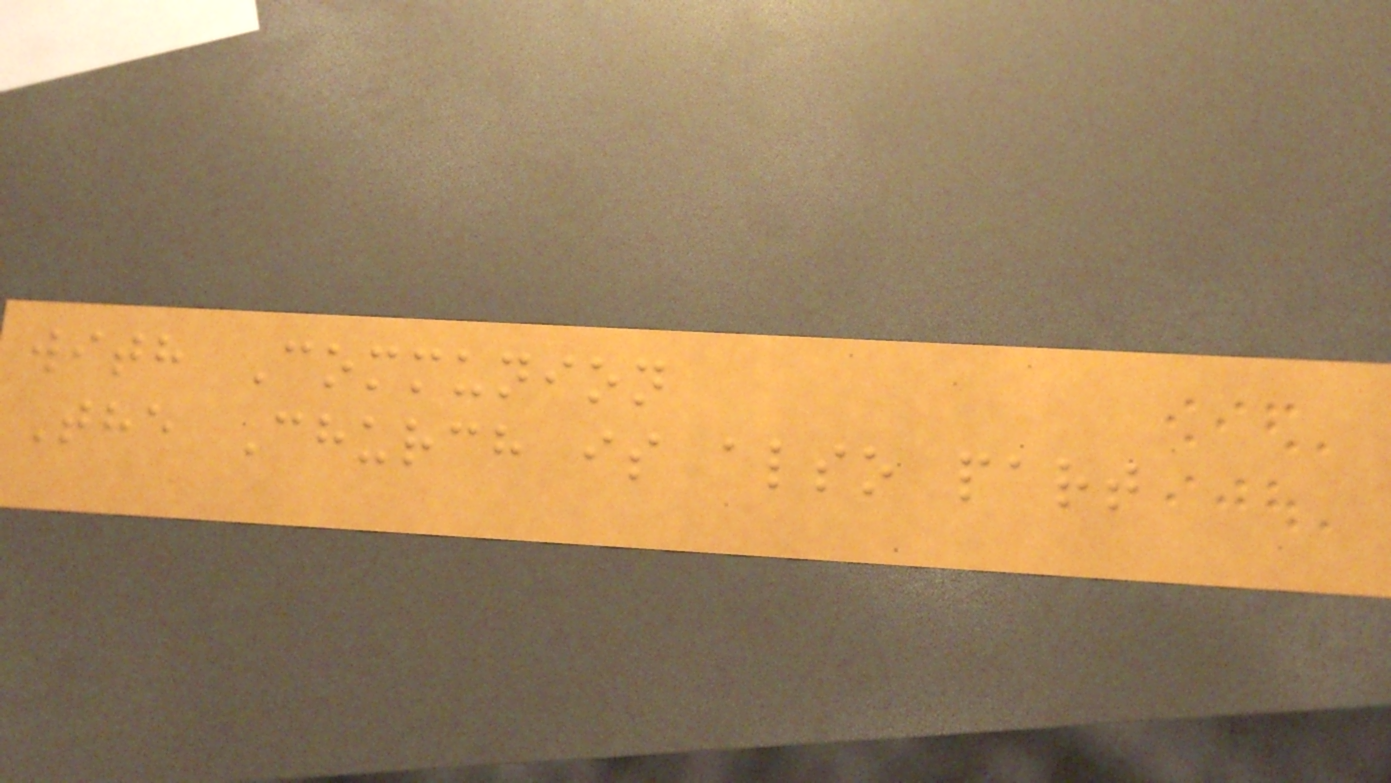with Communion
The Church is also part
